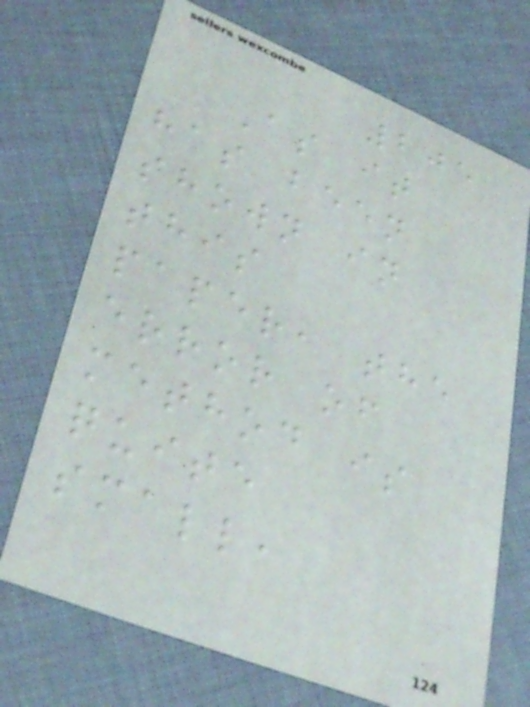205
As it
has been
shown in
this
paper, the
error of
method is
quite
small,
